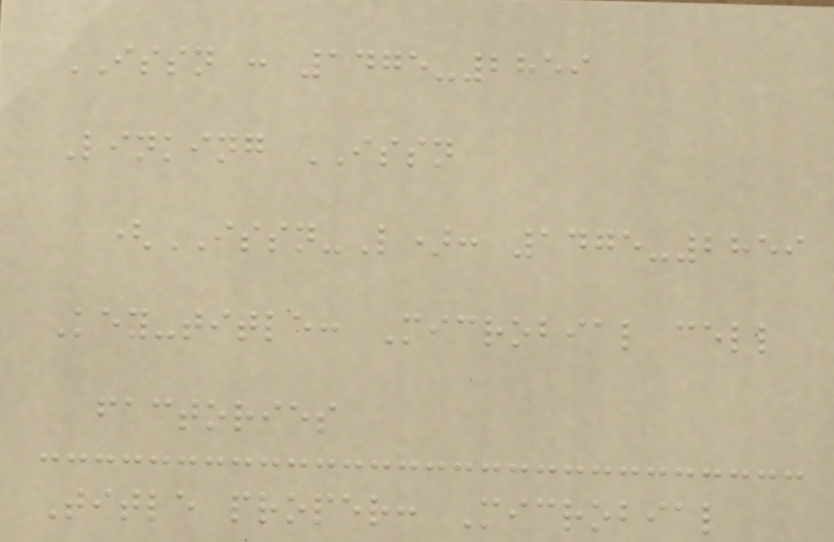ISSN : 1475-2859
Linking ISSN
(ISSN-L): 1475-2859
Key-title: Microbial cell
factories
Title proper: Microbial
